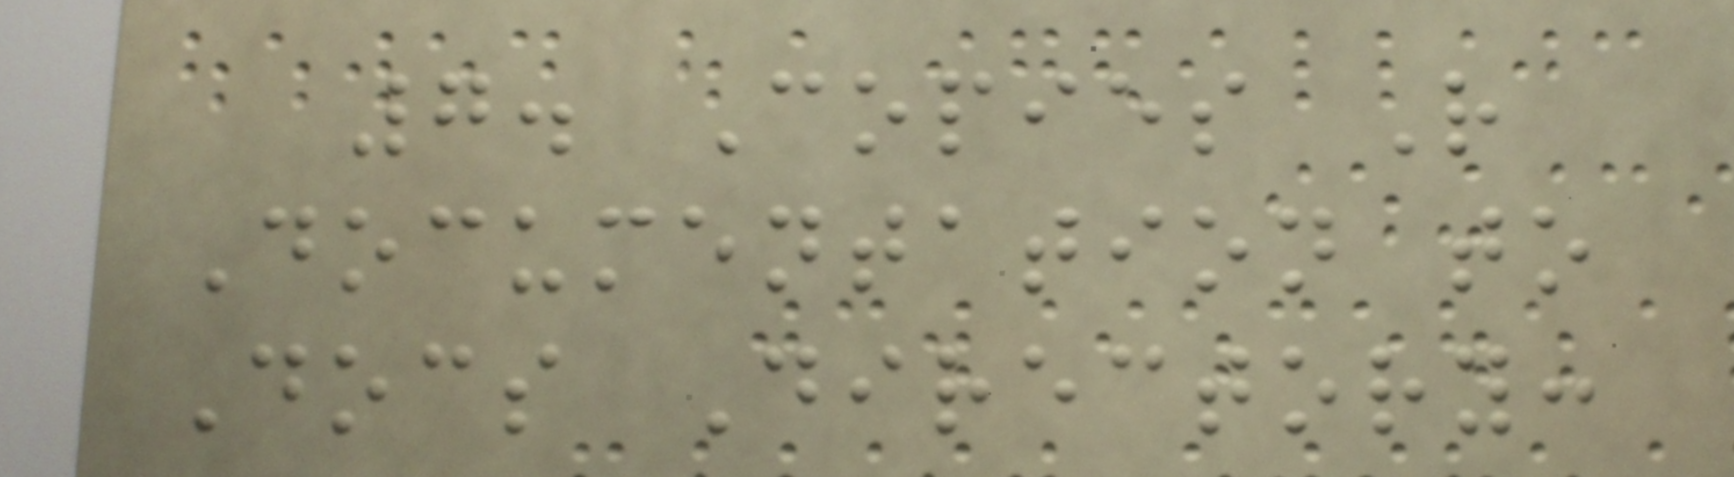7. Copies R
Documentation to
Docs Directory:
